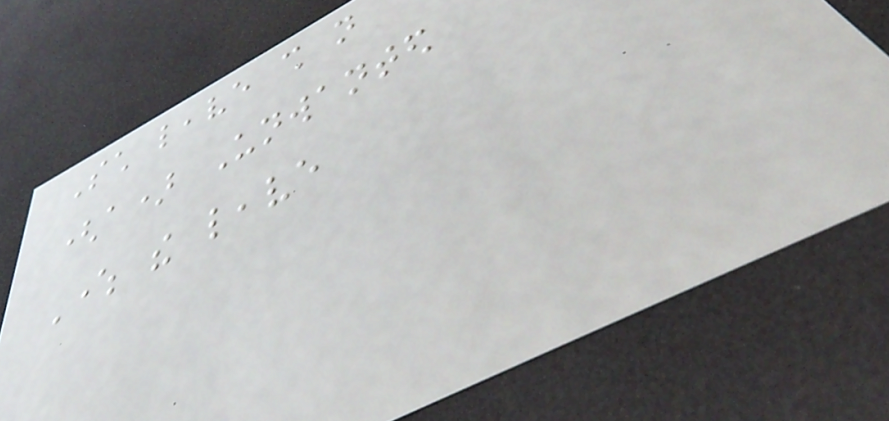Such leave shall not
(a) Unwanted
Where the leave
